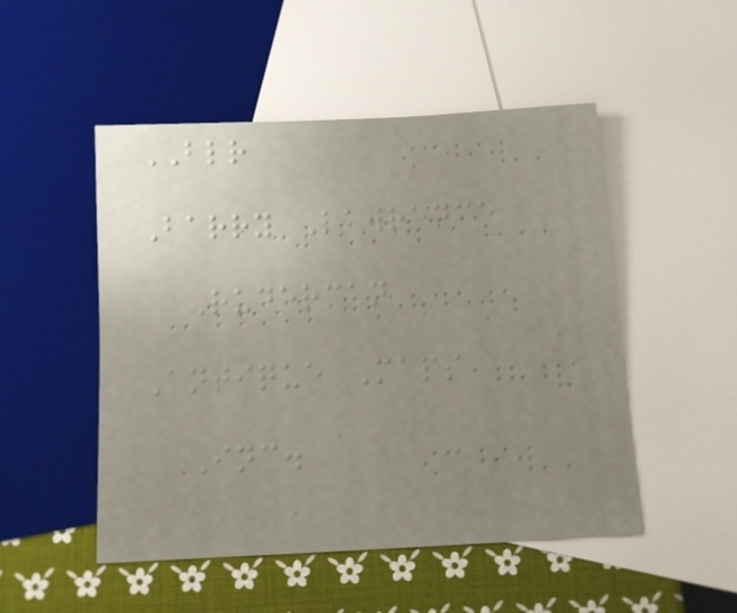BLR
Barry Lawrence
Ruderman
Antique Maps
Inc.
